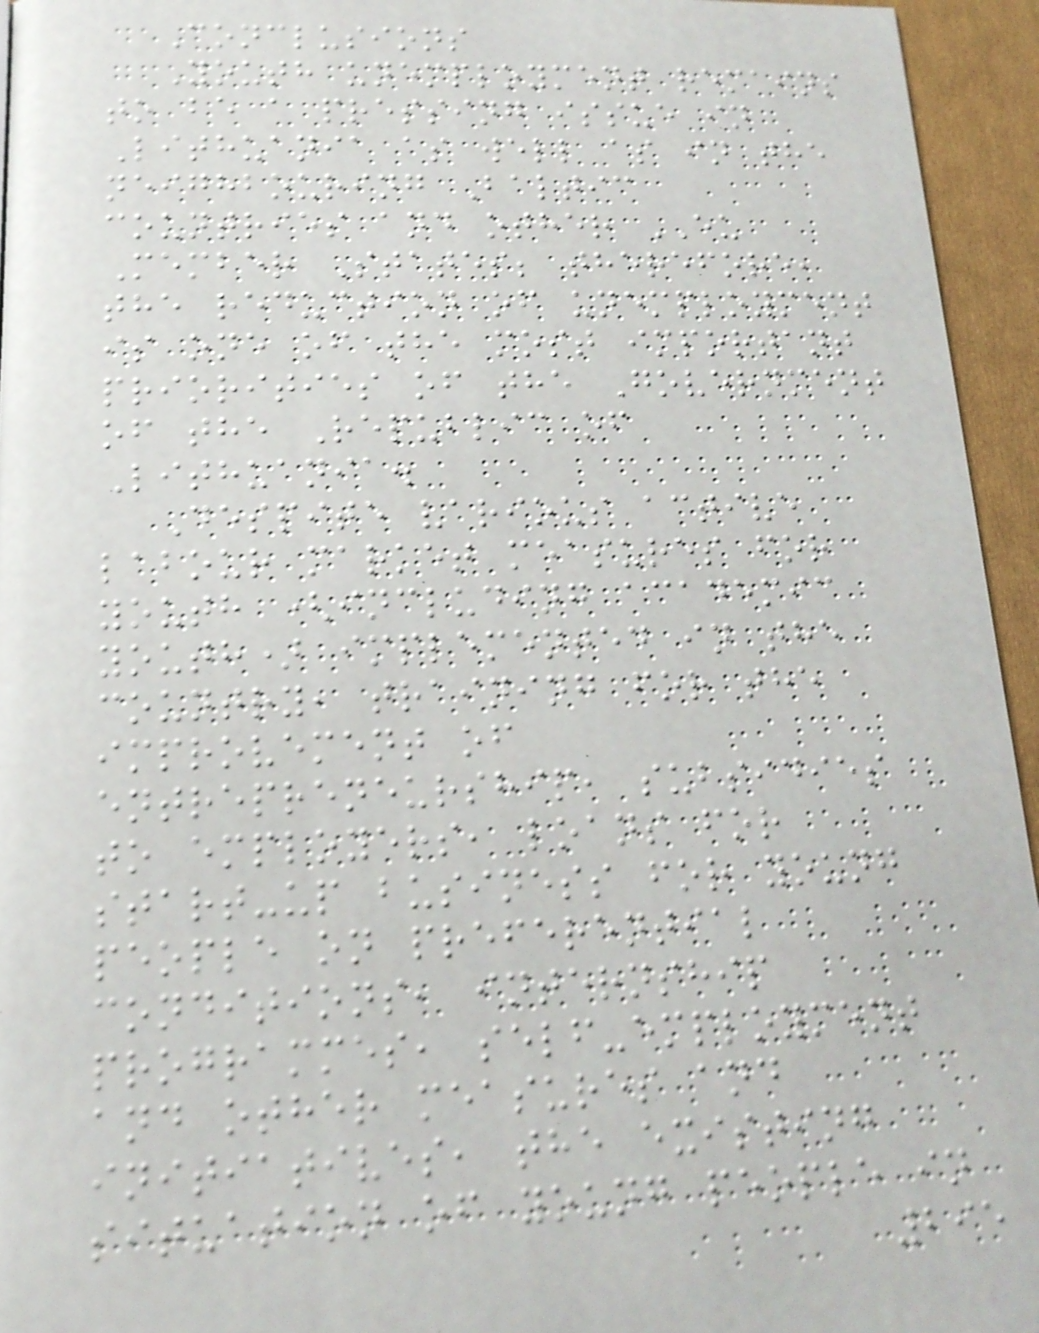Conclusions
Youth unemployment remains
to be a pressing issue in
Lithuania as well as in the
neighbouring Baltic
countries and other EU
Member States; therefore,
the reduction of unemployment
is one of the most important
priorities of the Government
of the Republic of
Lithuania.
Despite various active
labour market measures for
youth (including academic
youth) implemented in the
country, training for the
improvement of
entrepreneurship, subsidies
to employers, loans for
start-up business for young
people on preferential
conditions, internship
programmes, self-employment
and other measures and
initiatives, the existing
situation of young people in
295
